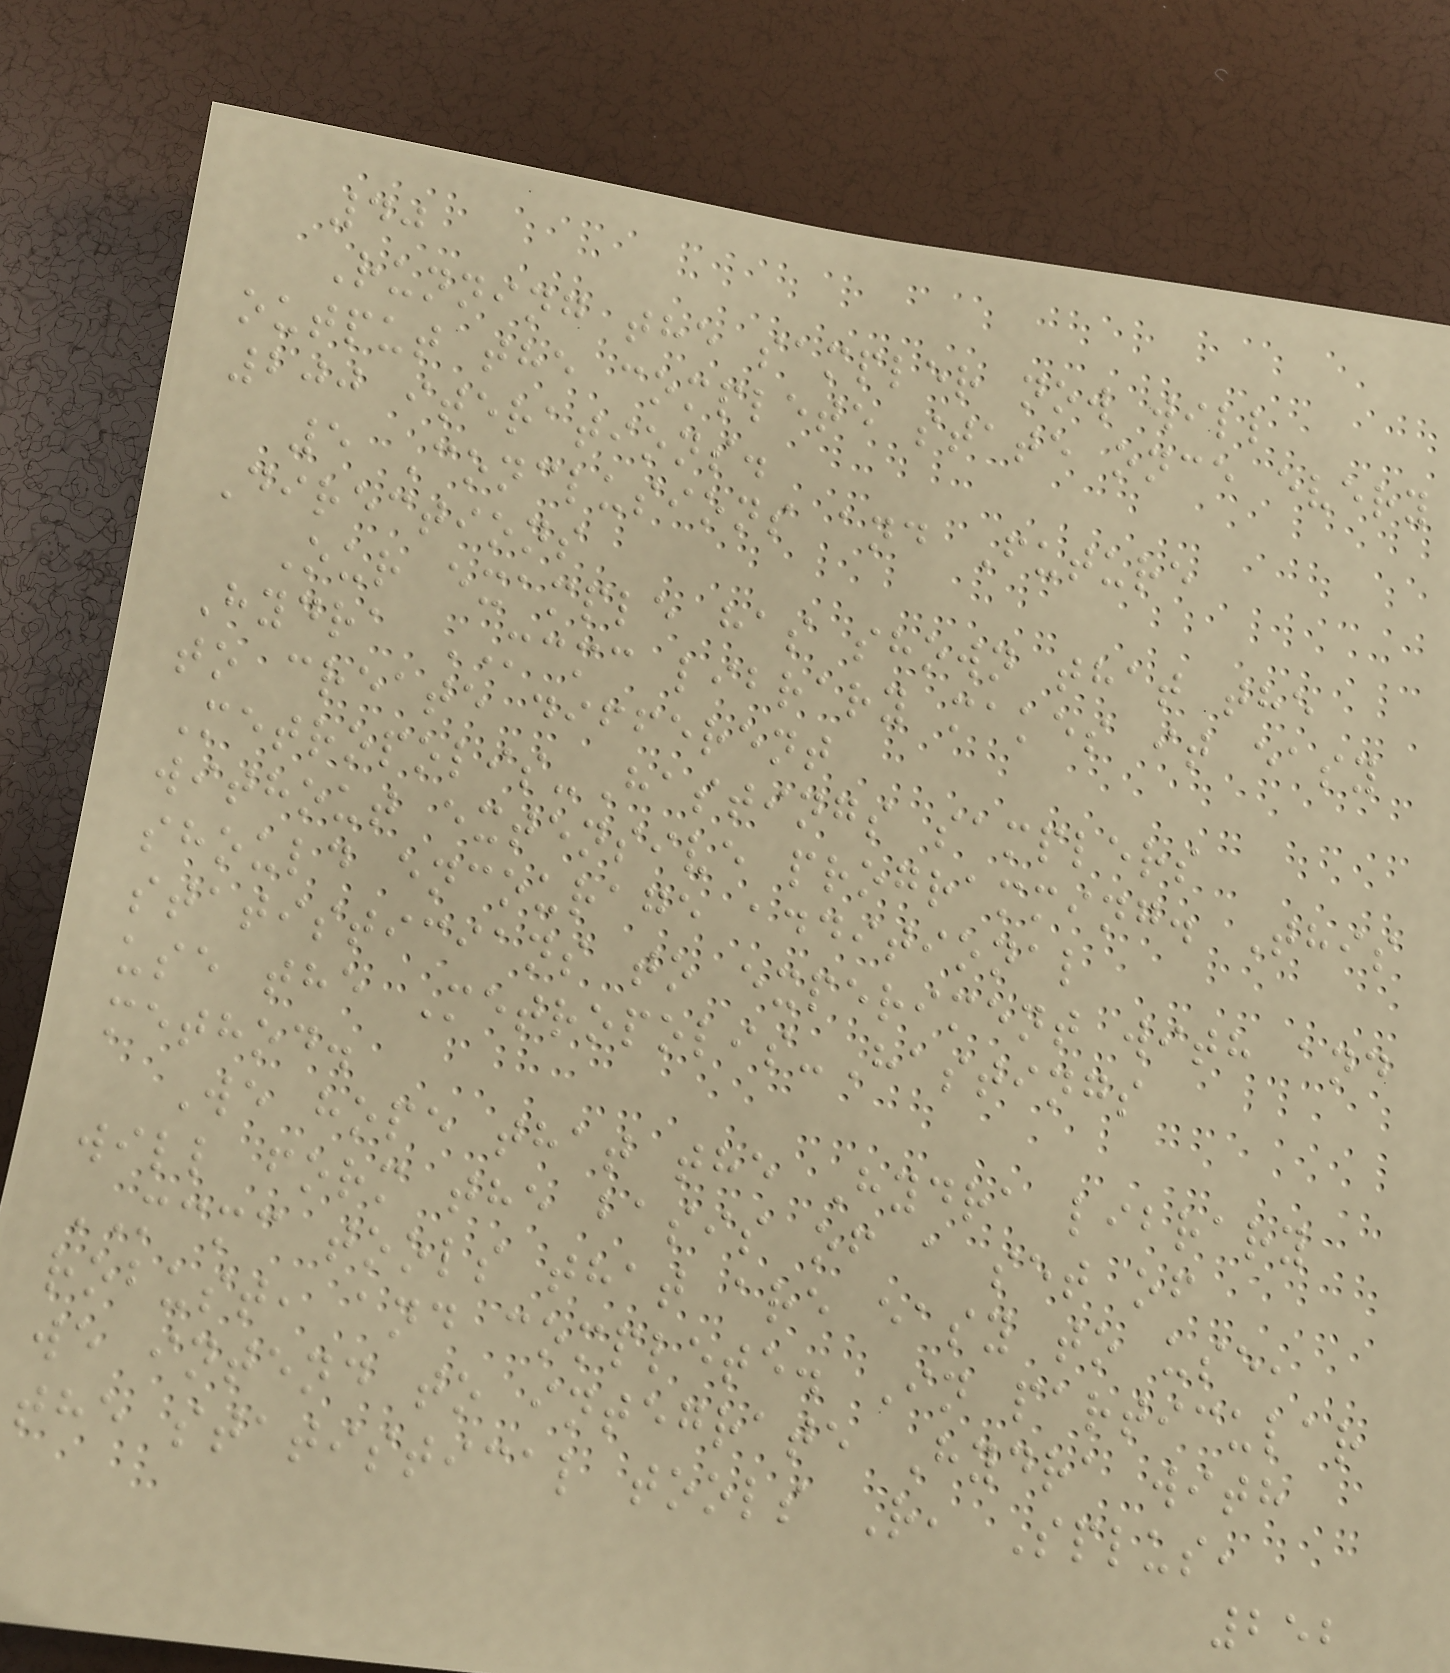40
Running the sampler now will
output the complete state once every
200 iterations.
5 Conclusions and Future
Directions
Our example has shown that the
Hydra MCMC library makes it easy
to create different
Metropolis-Hastings samplers
without extensive programming. This
should encourage additional
statisticians to experiment with and
use the Metropolis-Hastings
method.
We hope that the Hydra library
will form the basis of a set of
MCMC tools that are easy to use,
robust, and complete. In particular
we intend to integrate Hydra with
the statistical tools R, Splus,
252
